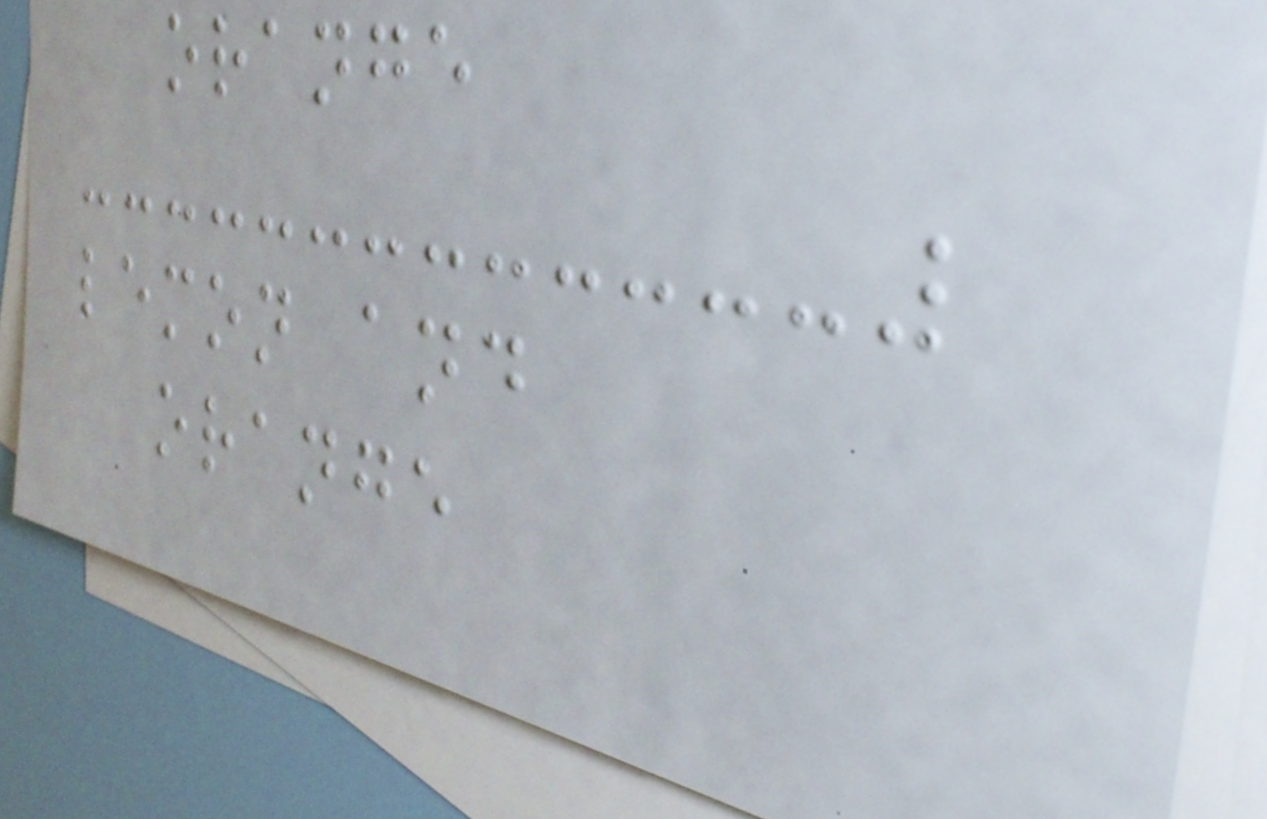orange
lemon and
orange
